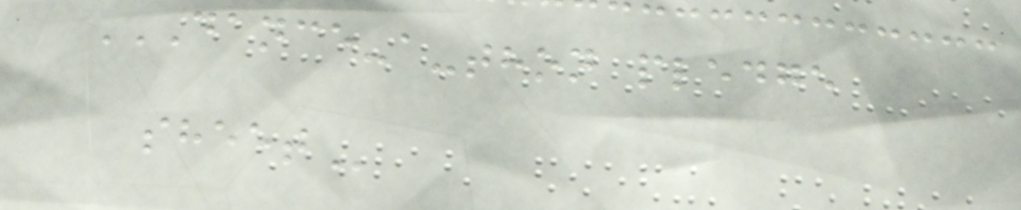DANCE-A-THON PLEDGE
SHEET
